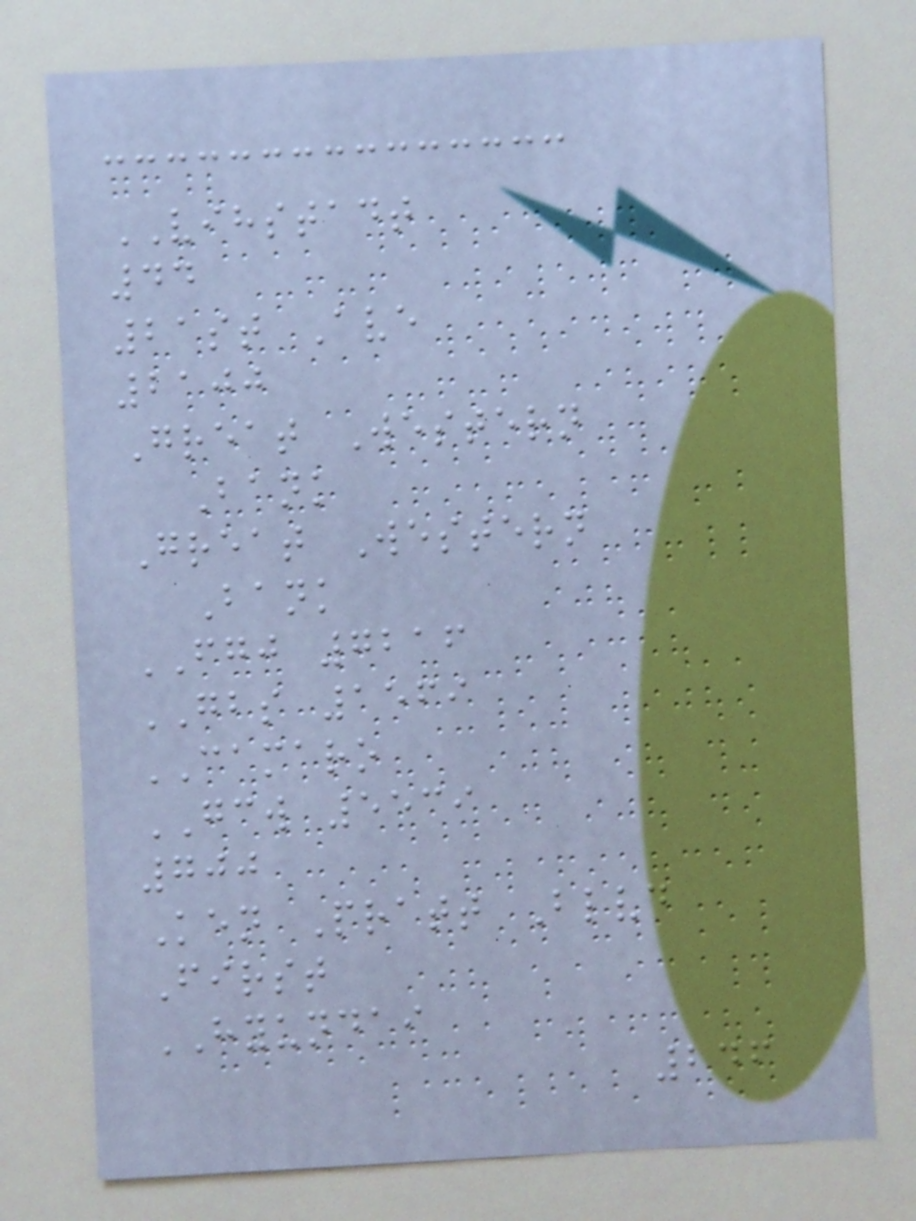VIHSTADT
44
21st Ave
2100
Great Western
Bank
Great Western
Bank
FGJ 7216
GBS 1569
CAMARO
GCW 5539
700
Ken Pratt Blvd
First
HYUNDAI
246
